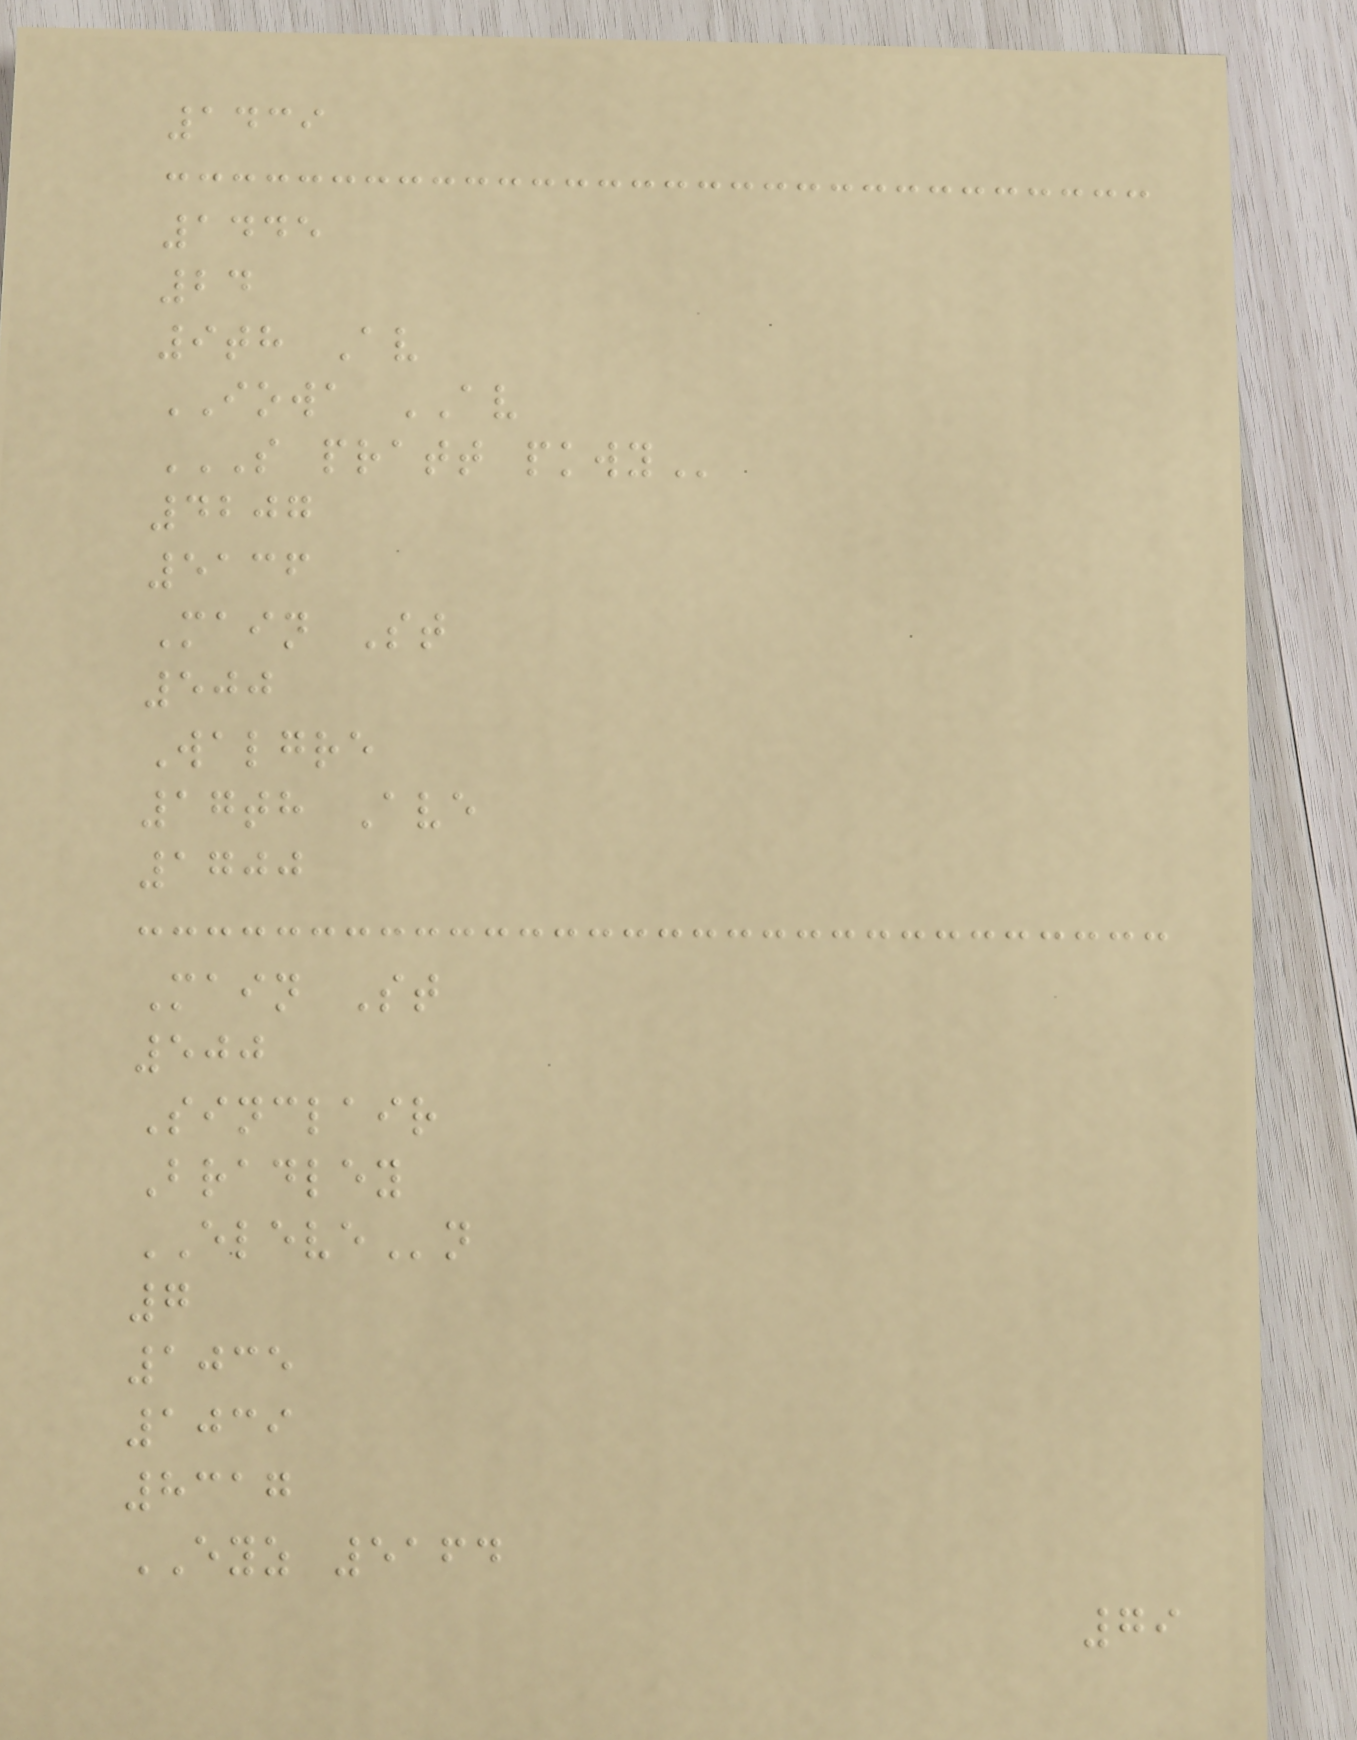1439
1445
24
9th Av
IOWA AV
S PRATT PKWY
4207
5136
Main St
500
Walgre
17th Ave
1700
Main St
500
Sinclair
Bradley
ELEVEn
7
1035
1039
8317
EYZ 5164
79
